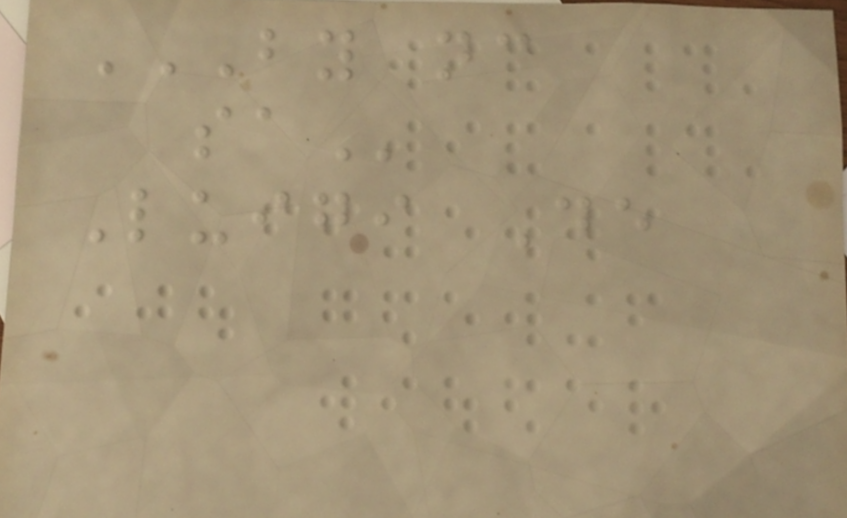BY NC
SA
Luigi De
